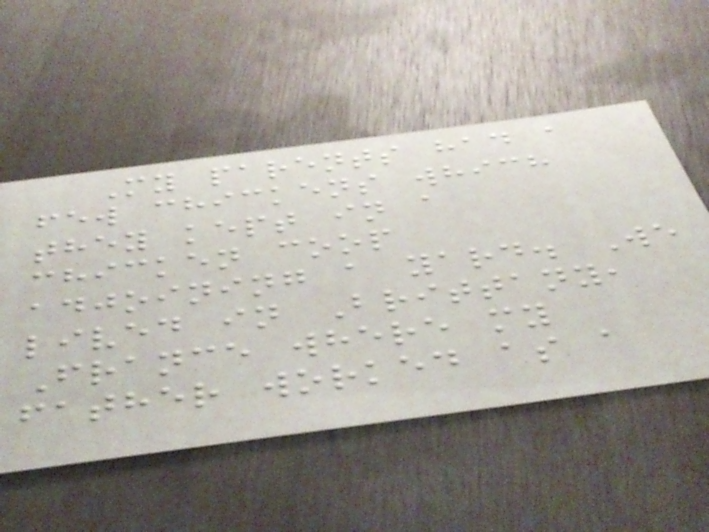My parents had a
few chickens which
they kept in a
chicken coop
adjoining a yard. We
lived in Brittany,
France where my
father worked as a
